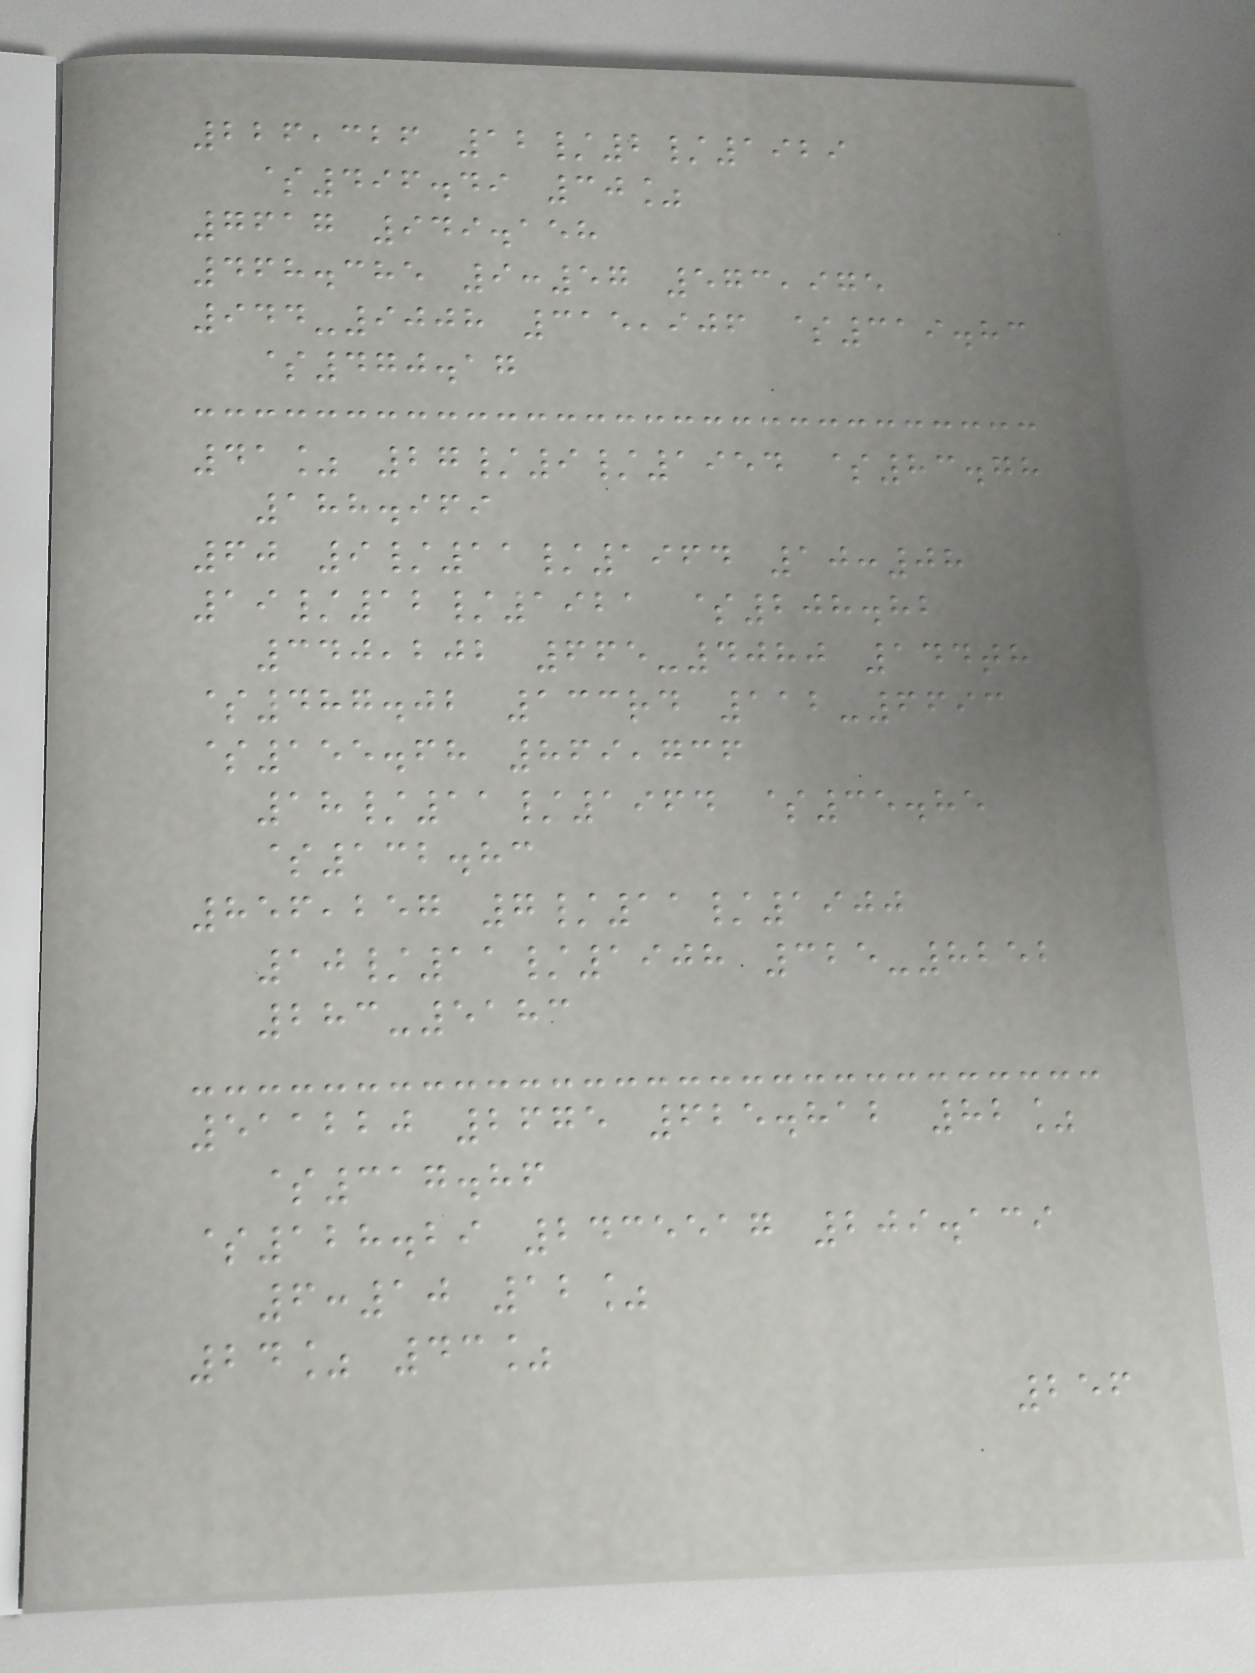226,326 12/2/1929
$496.49 30%
7617 949.158
468.385 9:57 573,975
944-9008 315,906 $319.83
$470.17
41% 27/9/1954 $83.78
188.969
60 9/11/1964 10:08
19/12/1921 $208.82
340,202 665-4080 144th
$487.02 133rd 112-6693
$155.68 869,736
18/11/1964 $35.85
$132.83
856,257 7/11/1900
10/11/1908 325-8252
283-5183
511220 2675 625.812 82%
$317.86
$128.29 2435517 209.139
6:10 12%
24% 43%
256
